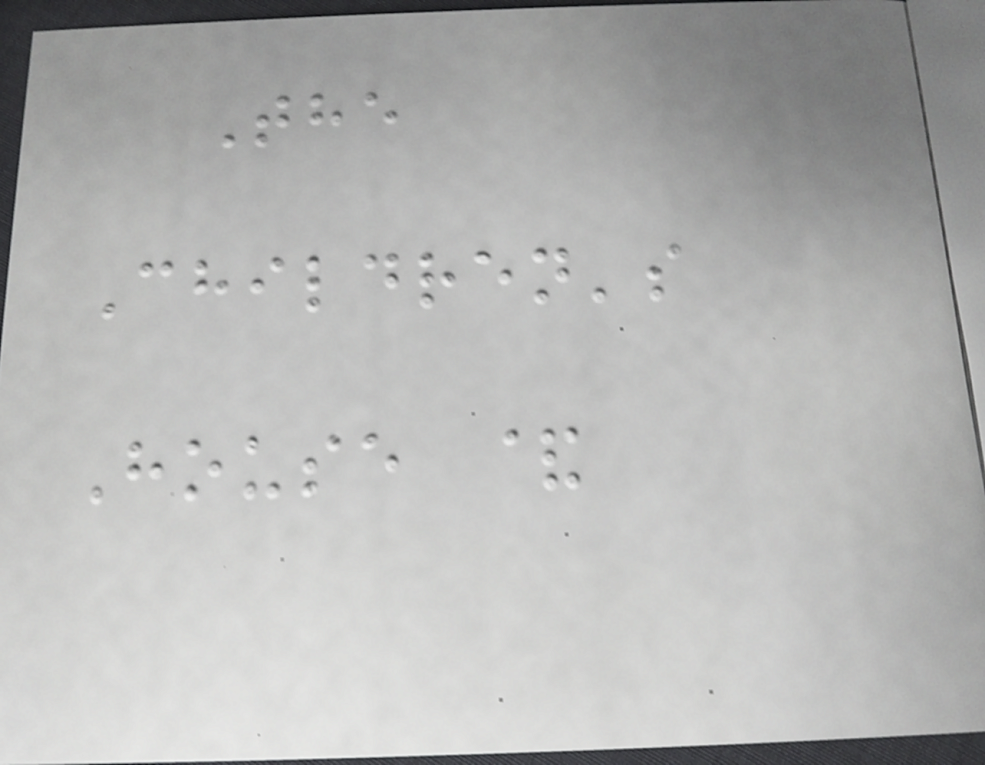The
Children's
House &
